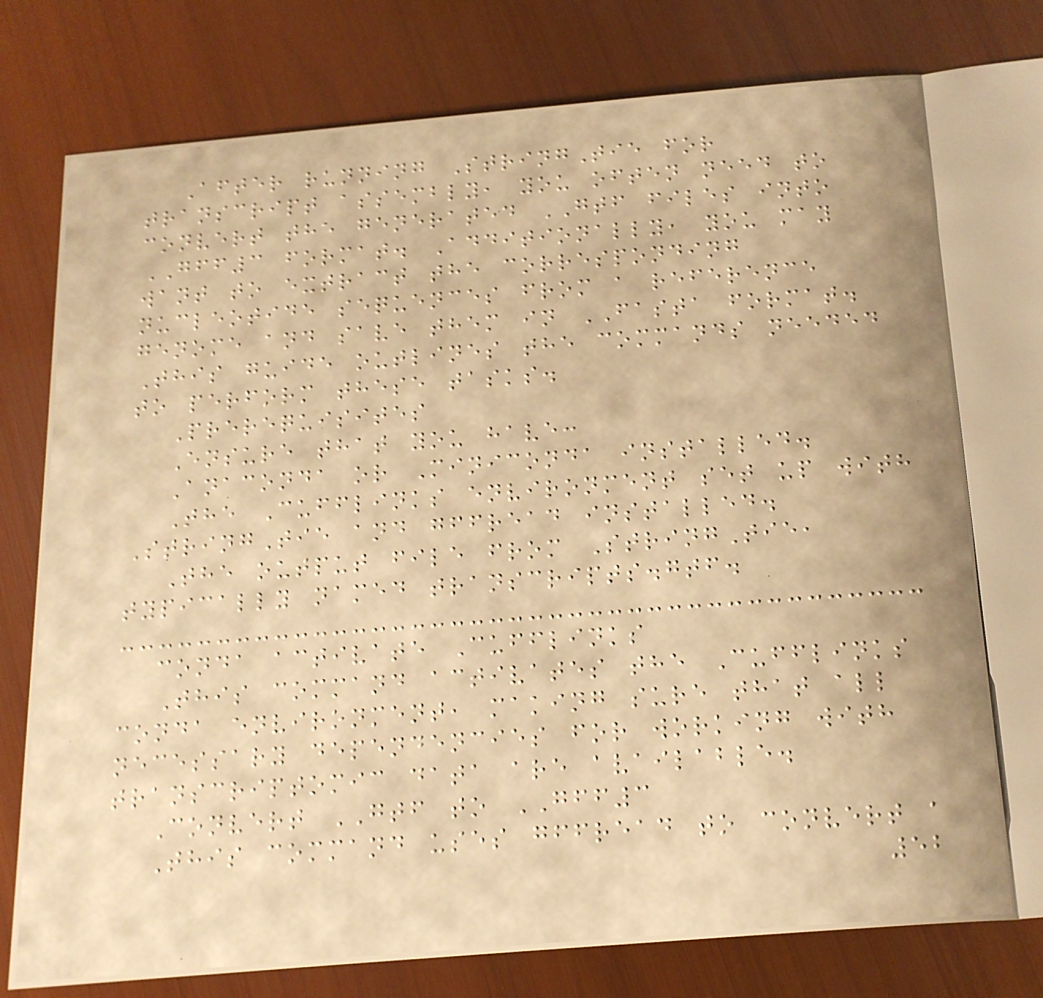After running StringTie for
transcript assembly, you often need to
convert the generated GTF files into
GFF3 format. Additionally, you may
want to extract the corresponding
nucleotide sequences from a reference
genome and save them in FASTA format.
This guide outlines the commands needed
to perform these tasks.
Prerequisites
Ensure that you have:
Anaconda or Miniconda installed.
The Cufflinks environment set up with
StringTie and gffread installed.
The output file from StringTie,
typically named transcripts.gtf.
conda activate Cufflinks
This command activates the Cufflinks
conda environment, making sure that all
necessary dependencies for working with
transcriptomic data are available.
Convert GTF to GFF3
This command uses gffread to convert a
52
